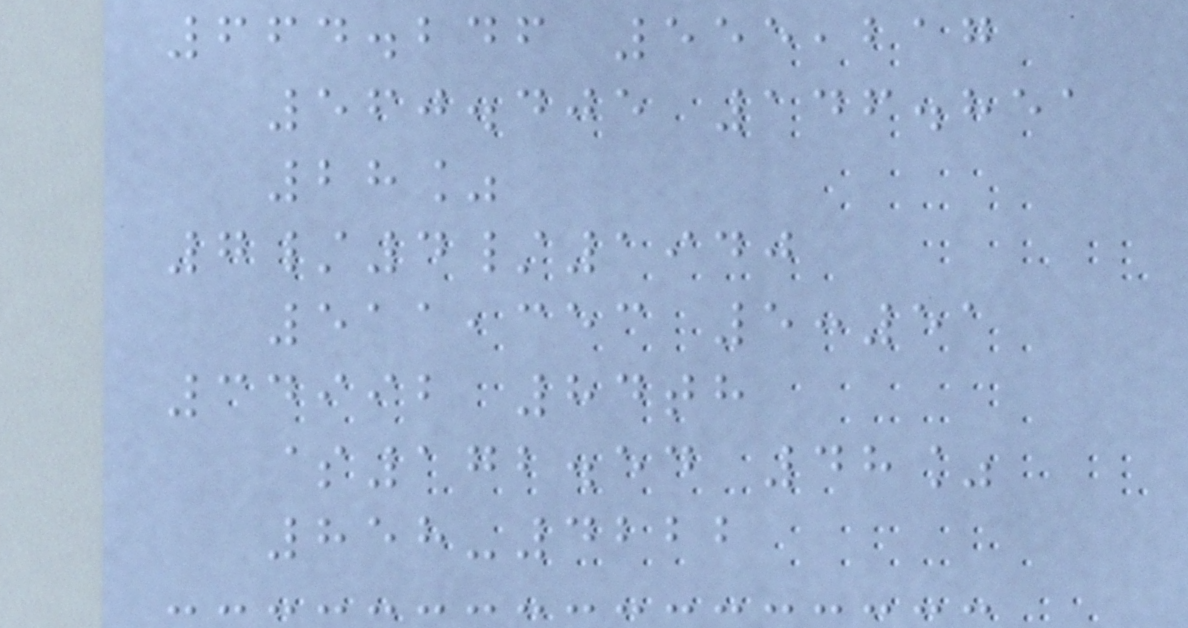664.246 555,217
560.405 146.851
28%
7/4/1940
511,353 5:51
34992 84th
$172.54 48%
858-4222
